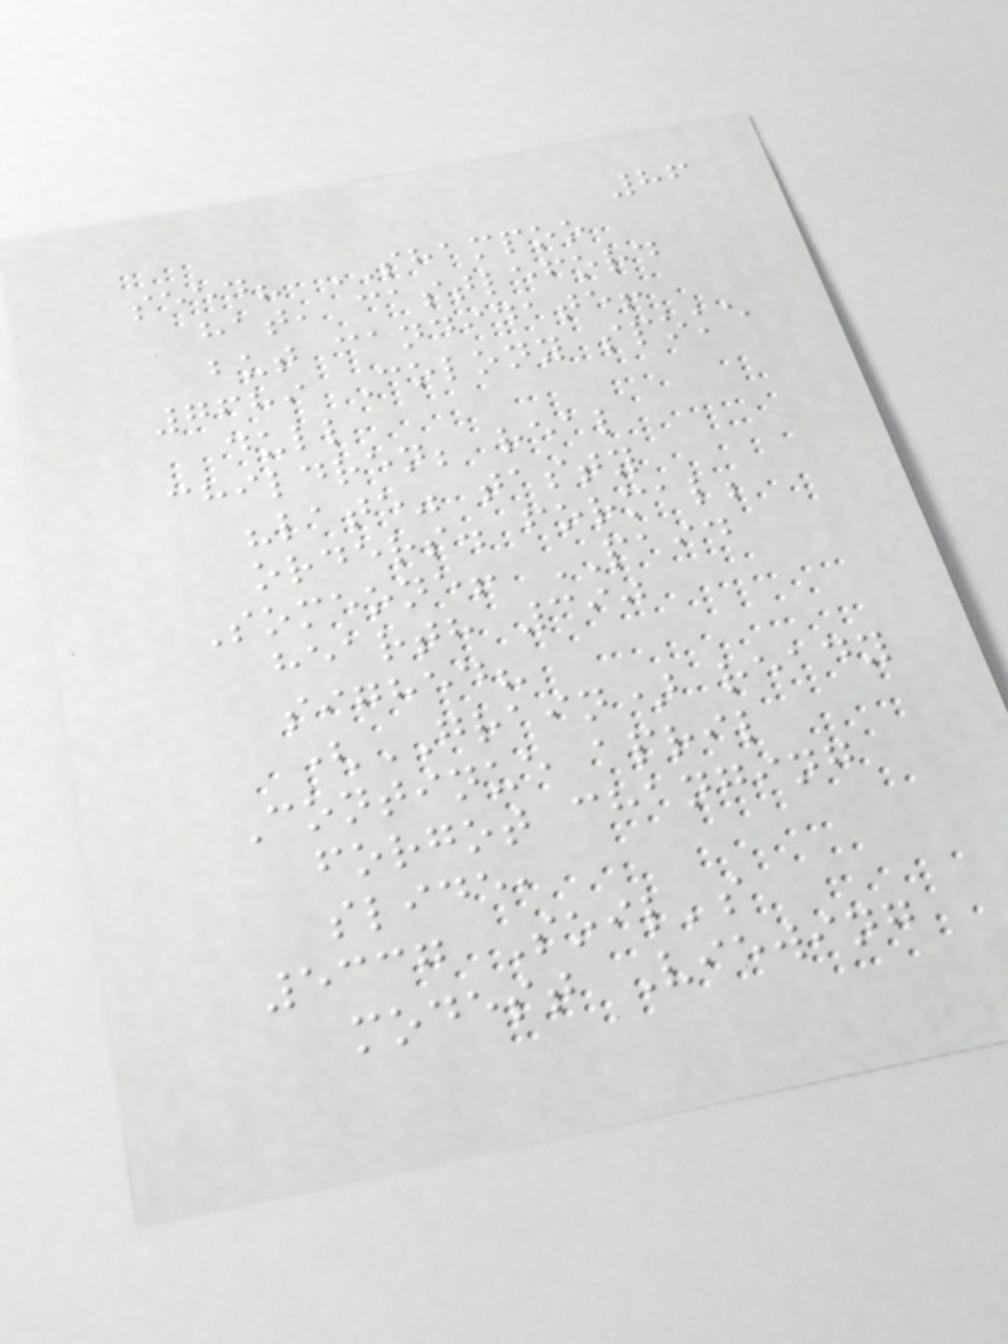86
seed? SHAMPOO
hat, castleford
but candidate!
7689 Colony spoke
dull
children; real
"late" tasty
orders. formal;
Someone! PAID
hearth 390
sighed?
(GRAIN) ready
Continue april
forgot changing
slide,
5337 Soil's
modest Viewing
